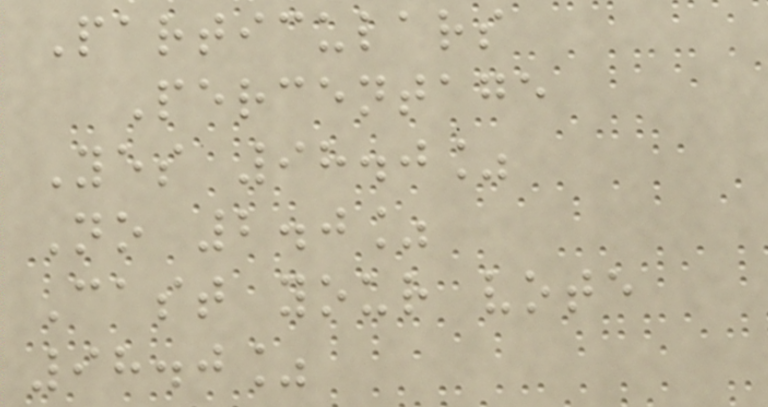Particulars
Percentage
Yes 98.0%
No 2.0%
Cast your vote
98.0%
